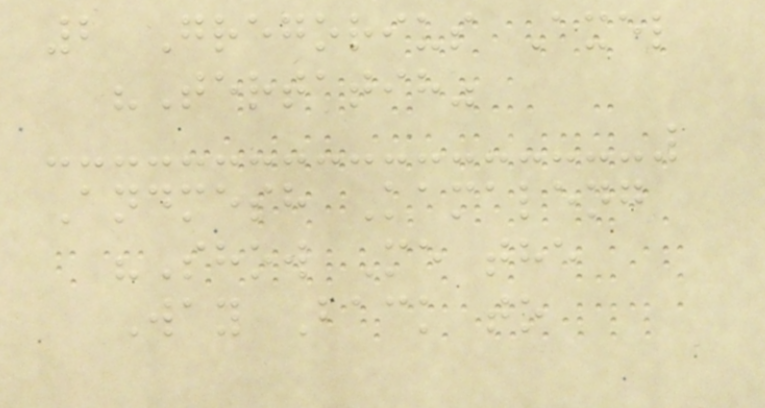2 Gregorius Axel
"Tertatih"
Andmesh Kamaleng
"Show Me the
Way Back to
